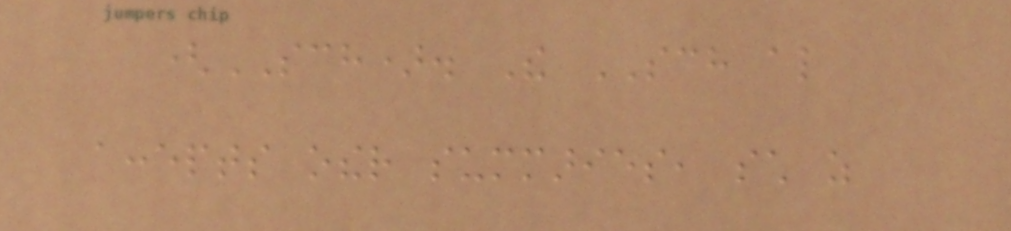(SCH). The SCH also
accepts other summaries, such as
